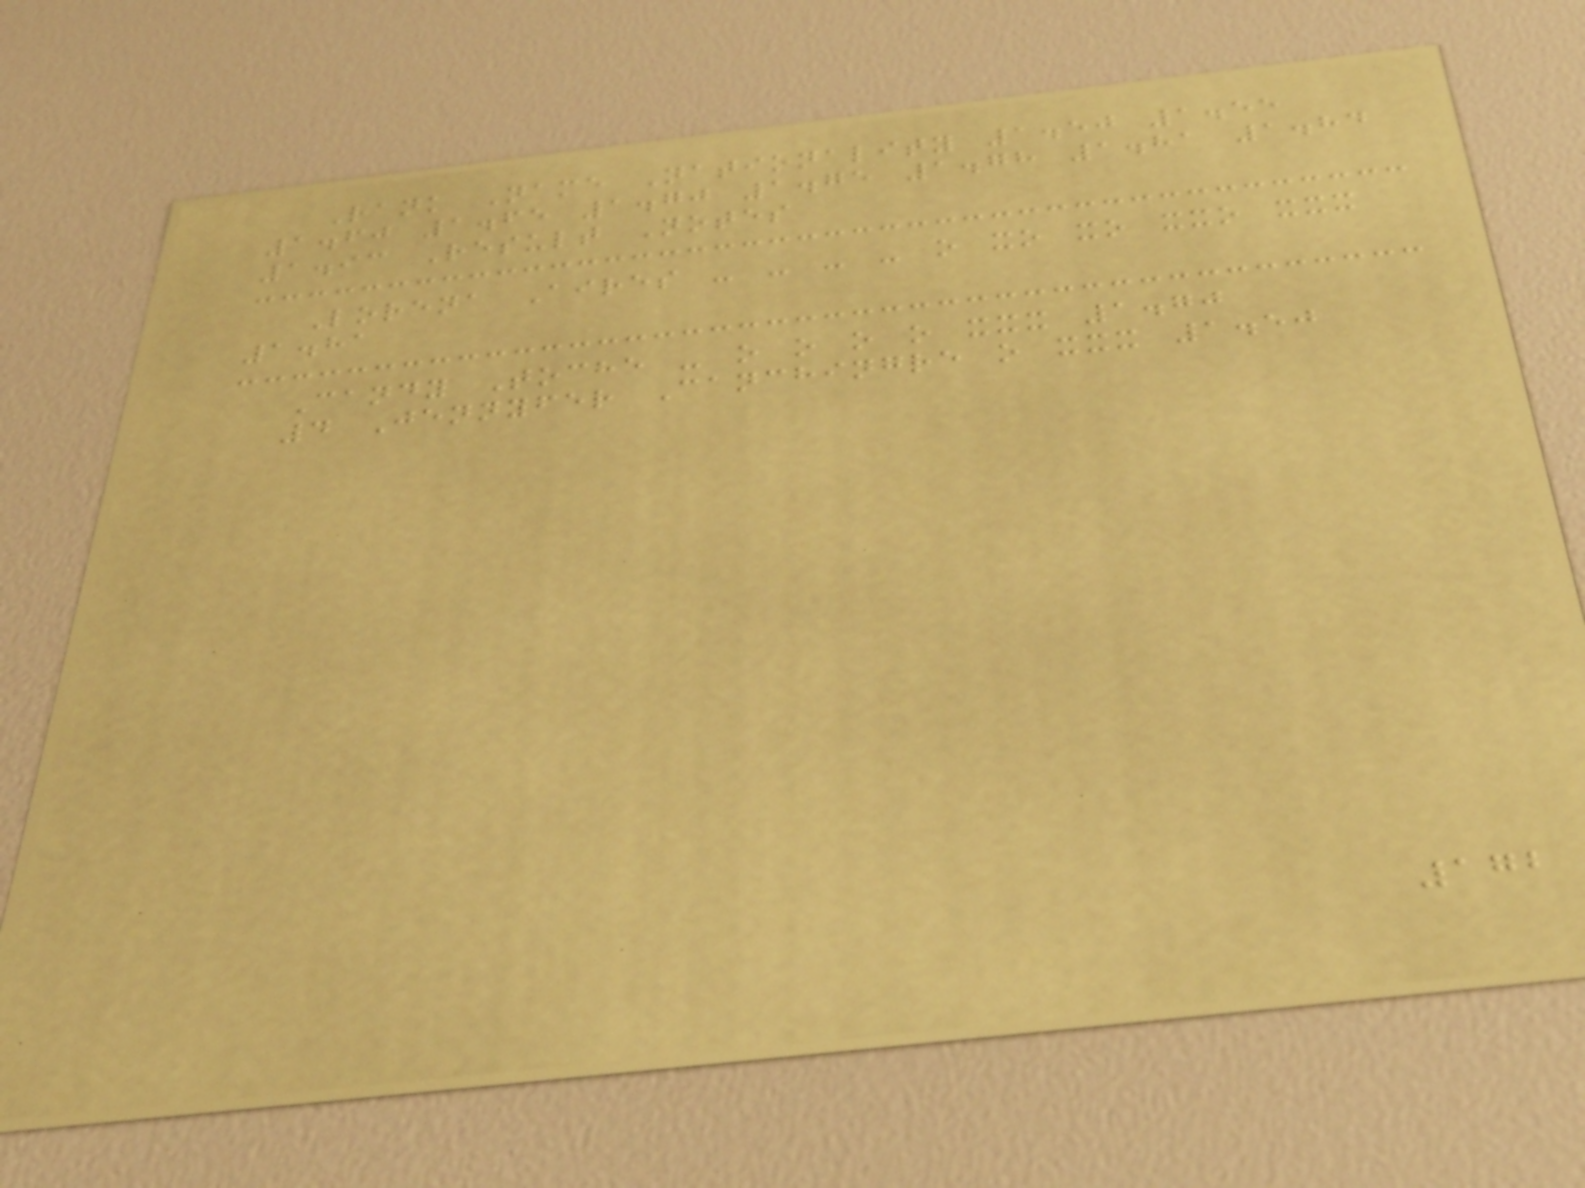Rank Name Nationality 1.50 1.55
1.60 1.65 1.70 1.75 1.78 1.81 1.84
1.93 Result Notes
Lorena Aires - - - - o xo xo xxo xxx
1.81
Candy Toche - o o o o xxx 1.70
4 Jennyfer Canchingre o xxx 1.50
172
